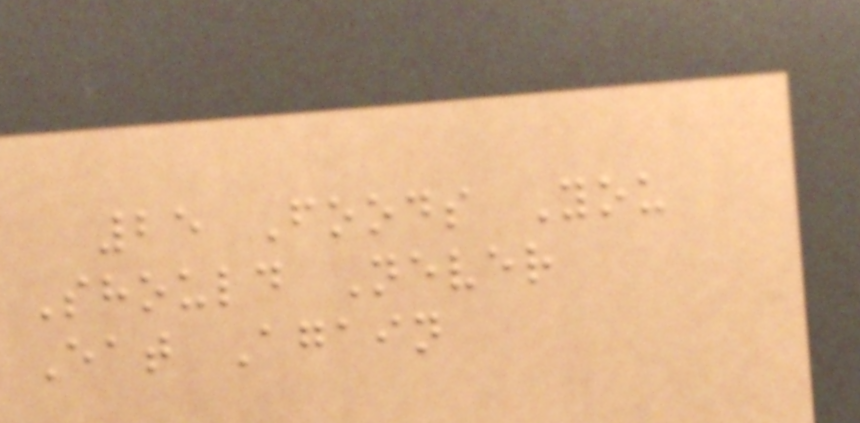25 Foods You
Should Never
Eat Again
